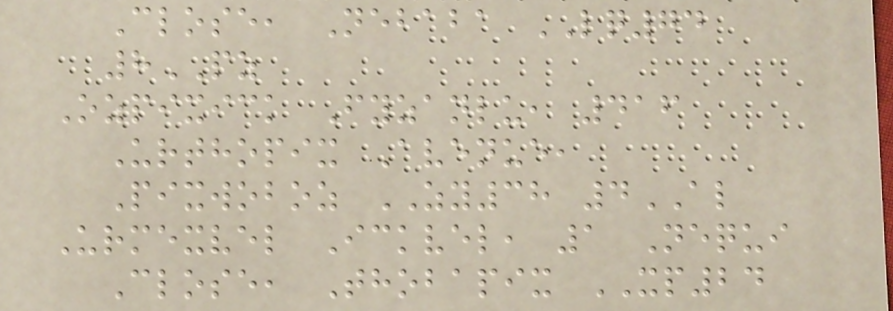Close, Nebaba LQ74
8PZ
Ozpixick Fyzanlu, 416
Urthopix Avenue,
Pixwoboz ZY38 4AL
Urmexvel Ickvel, 1 Nequi
Close, Thobapix XP24
